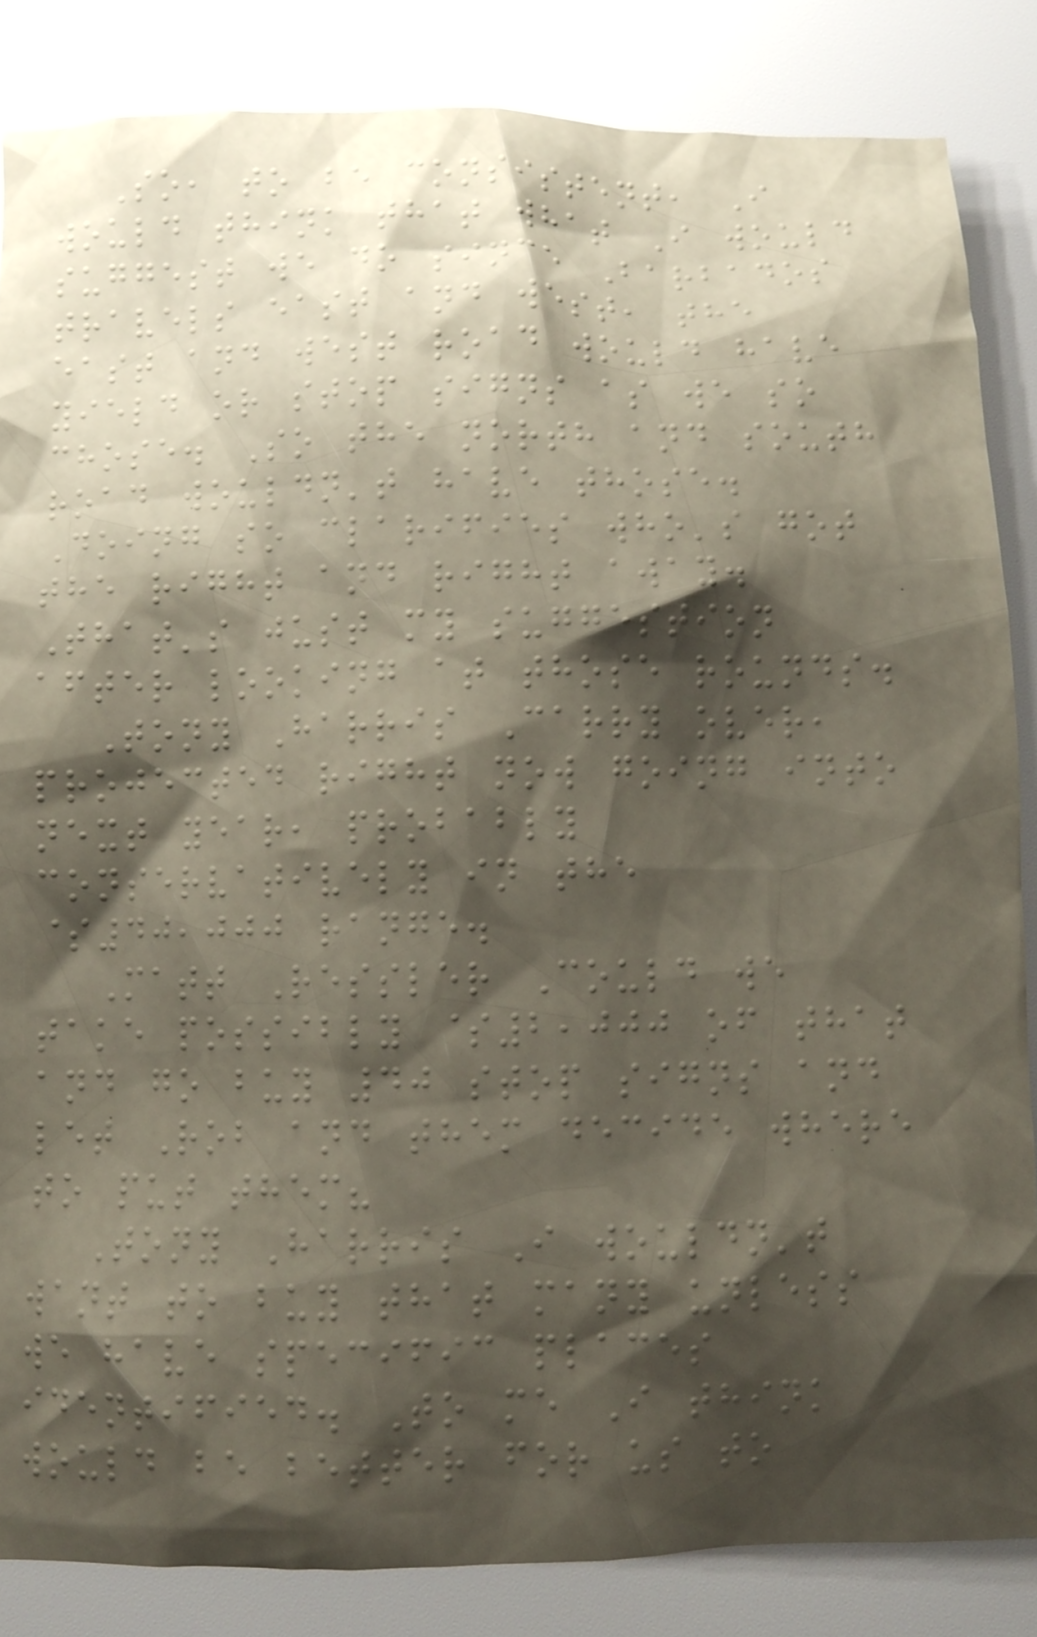So, to be consistent, I
would think that what I would
suggest we do since Barbados
travels east and west, the
east and west road would have
yield or stop signs as we so
chose. So the north and south
road wouldn't have those.
Doing so clarifies who's got
the right and right away.
That's just my suggestion
after looking at those rounds.
Tony Harris Carry over,
projected right now going into
next year, probably
conservatively in the
$40,000 range.
Matt Ressler Could we
take possibly $2,000 of that
and go buy 40 stop signs and
let Rob and them decide where
to put them?
Tony Harris I wouldn't
want to buy that many unless
we have specific places
identified. To me I think
would be better for us to
